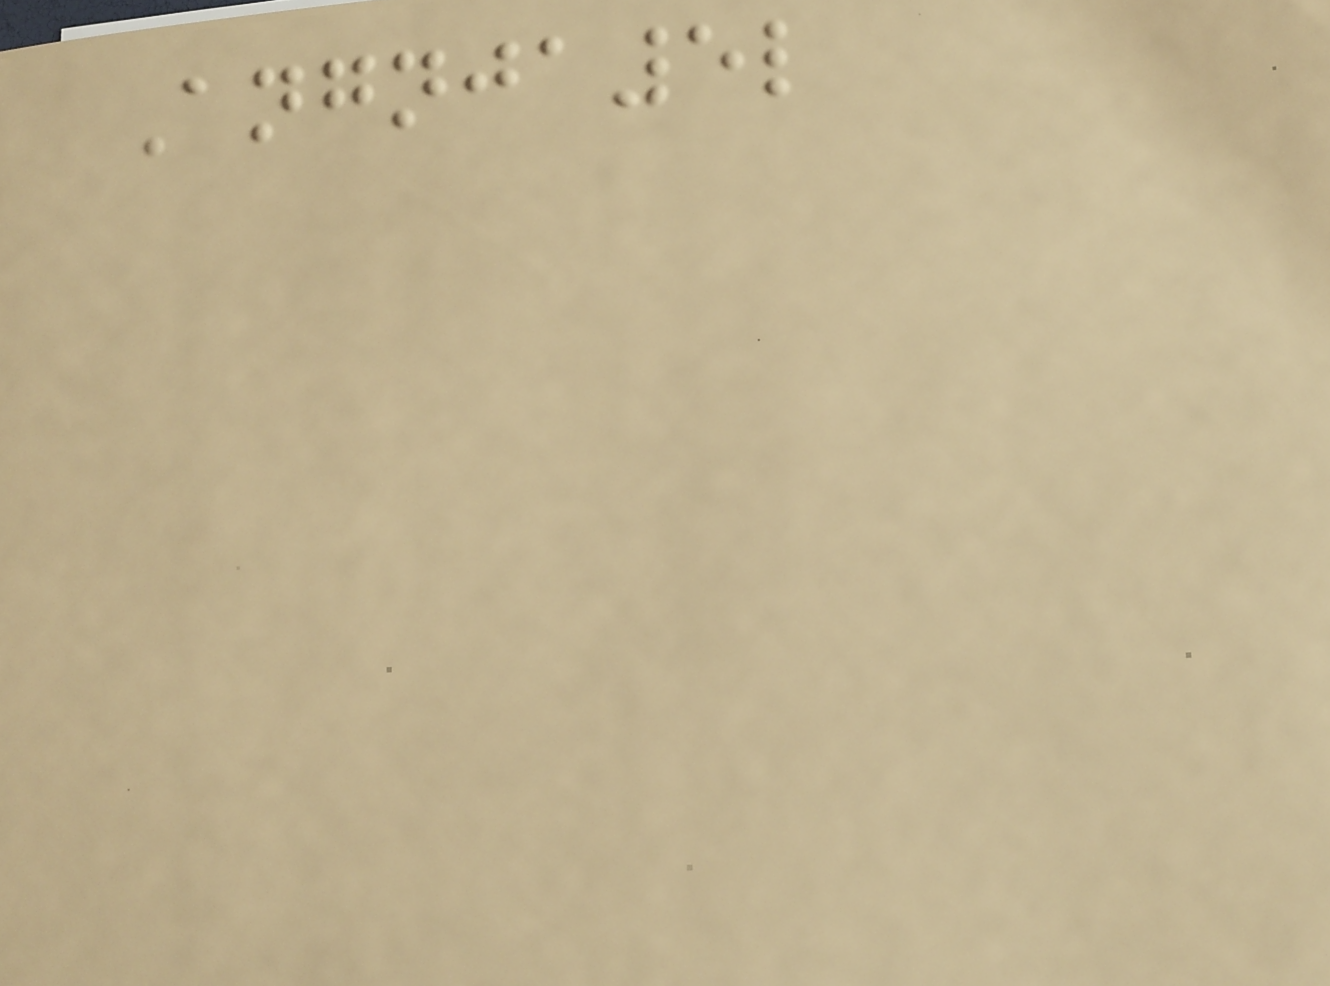Angnja5l
